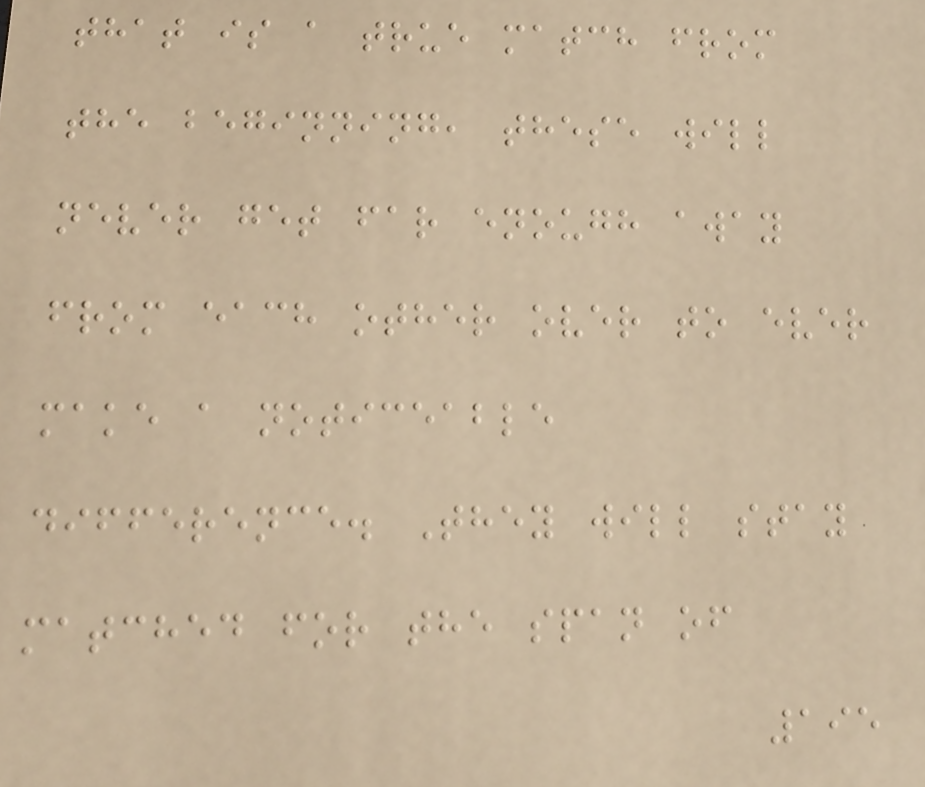that is a true match from
the beginning, these will
never get far enough away
from each other over to ever
make a noticeable
difference. They will stay
matched for the span of
195
